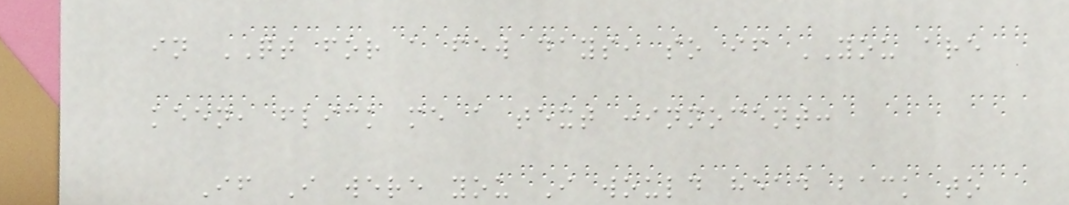in QT for a few days, so if YOU are
keen, flick me a text :innocent:
If I were you I would head back to
